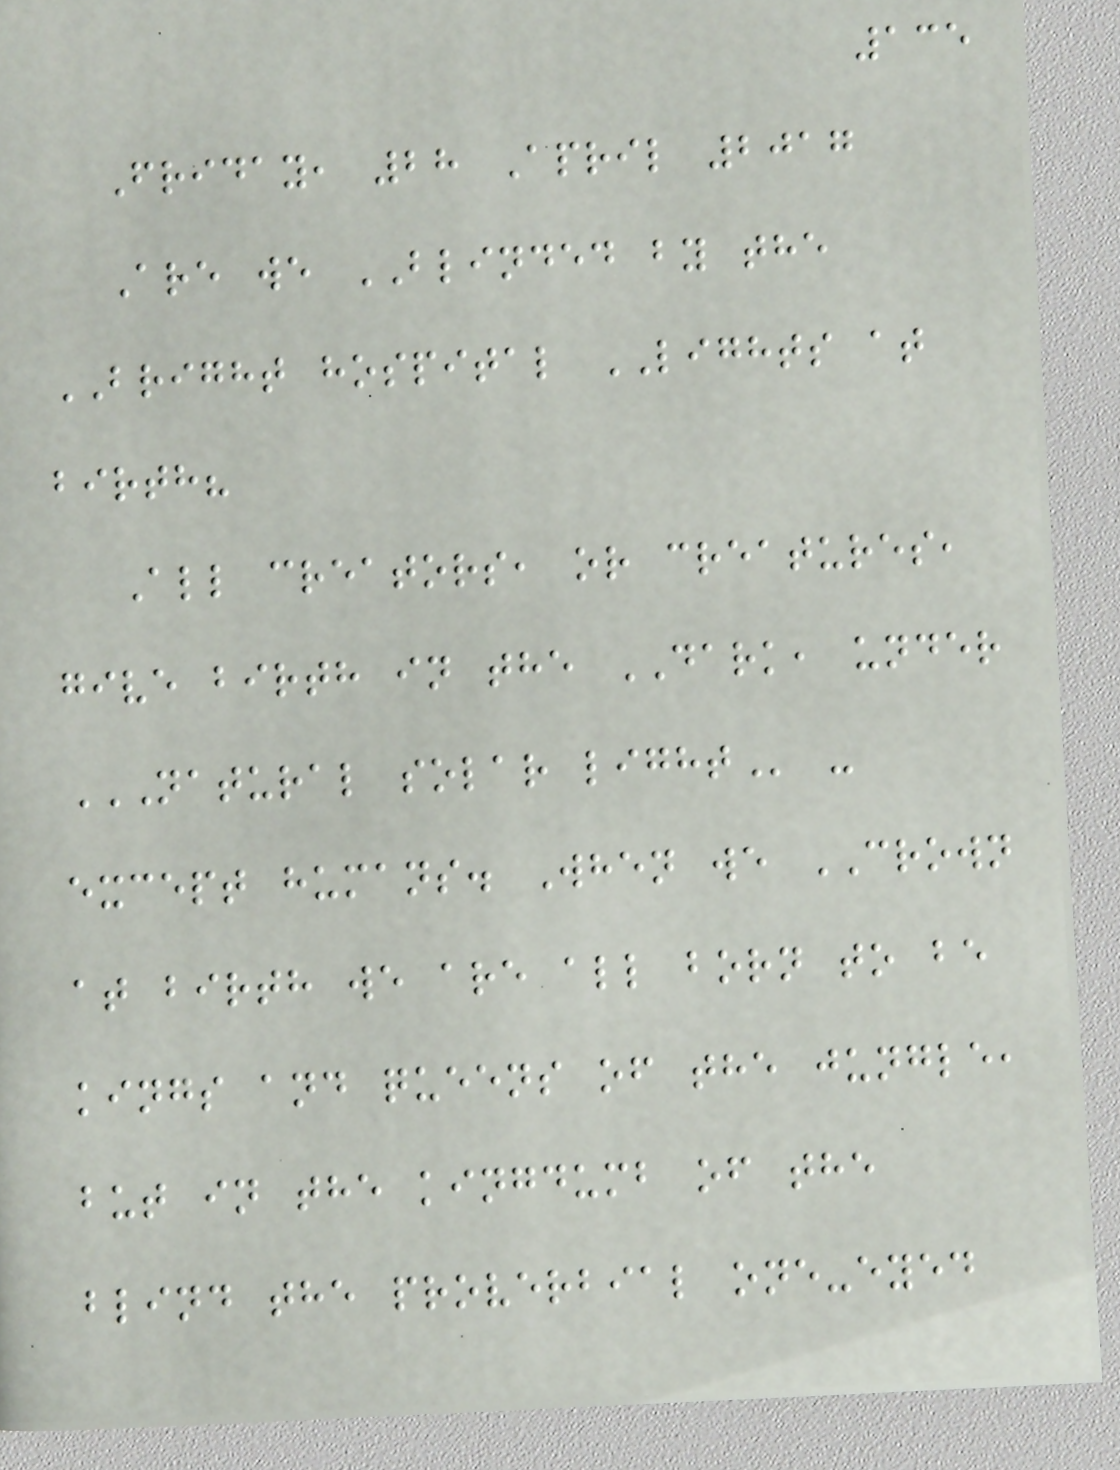135
Friday, 28 April 2017
Are we BLINDED by the
BRIGHT hospital LIGHTS at
birth?
All creators, or creatures,
give birth in the DARK, under
NATURAL SOLAR LIGHT -
except humans. When we CROWN
at birth we are all born to be
kings and queens of the jungle,
but in the kingdumb of the
blind the proverbial one-eyed
